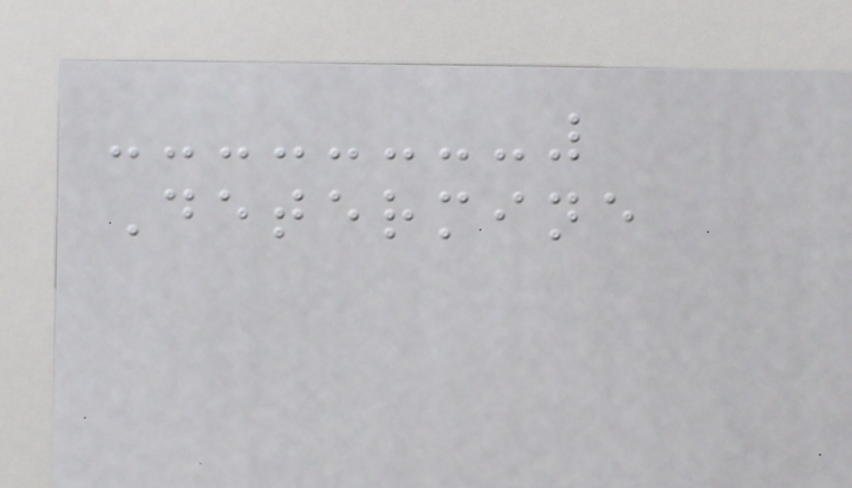Determine
